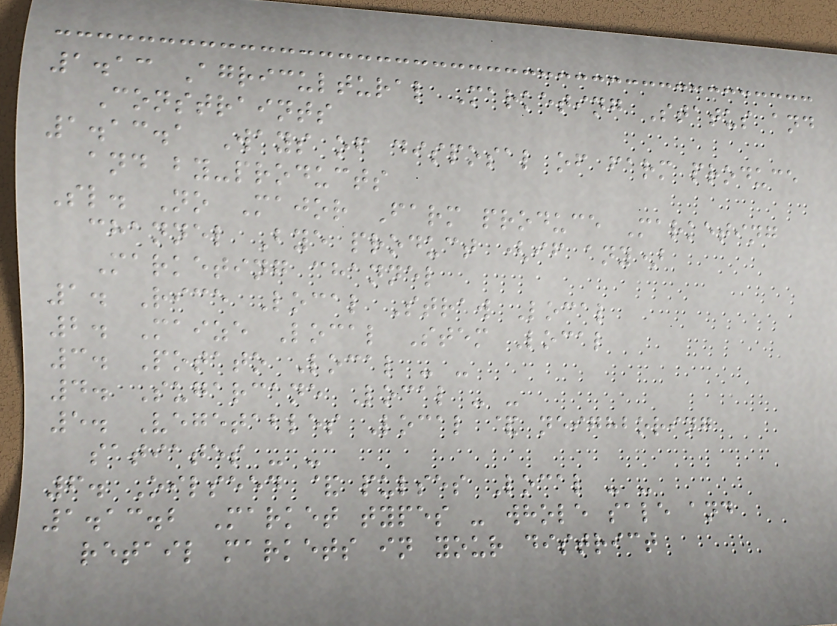1.13 Agricultural Marketing Status and
Constraints
1.13.1 Ways of disposal of farm produce
and by-products
Sl. No Major Farm produce Marketing
channel Bye product (if any)
Marketing channel
1. Rice Local Straw Local
2. Maize Local Stem Local
3. Potato Local - -
4. Sugarcane Local - -
5. Vegetables Local & neighboring
satiates - -
6. Oilseed & pulses Local - -
1.13.2 Market types - whole sale and
retail markets in your district
